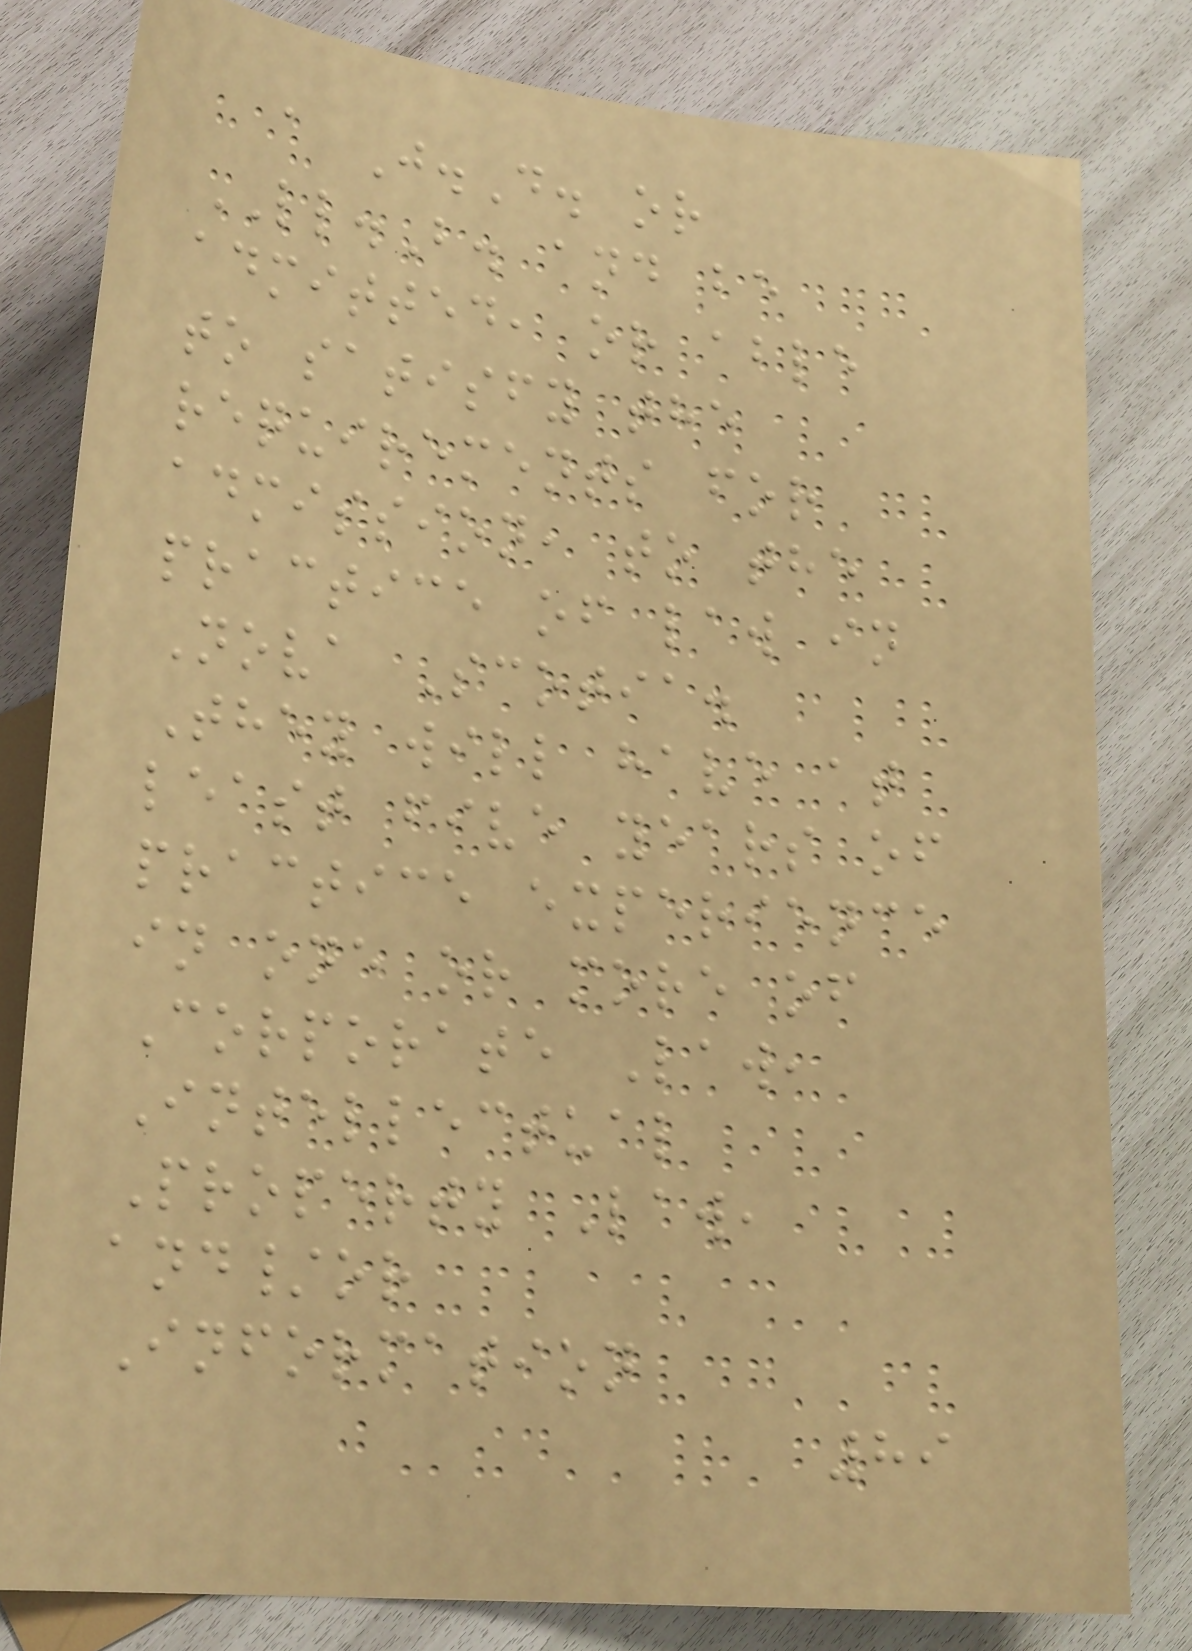a J.D. or
LL.B. and be
admitted, or able
to satisfy the
requirements for
admission, to the
practice of law in
Nova Scotia.
They will have at
least five years of
practice experience
in one or more of
Corporate Law,
Intellectual
Property Law,
and/or
Information
89
